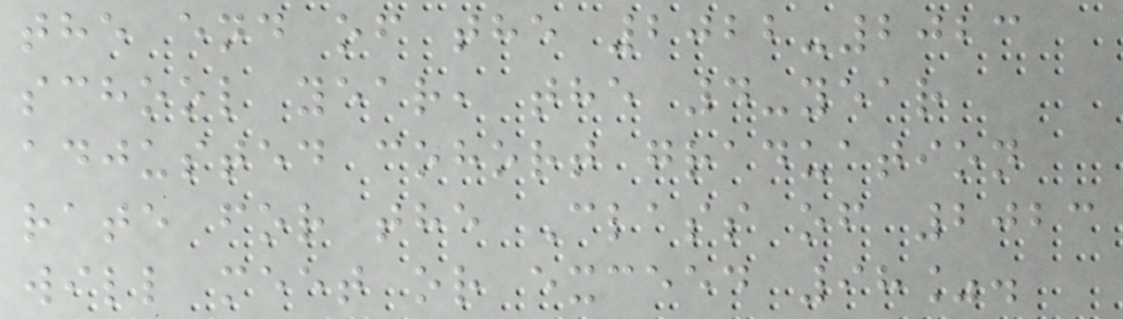the end of the 2022-2023
school year, the 4-year
adjusted cohort graduation
rate for the Class of 2023
will meet or exceed 98%.
